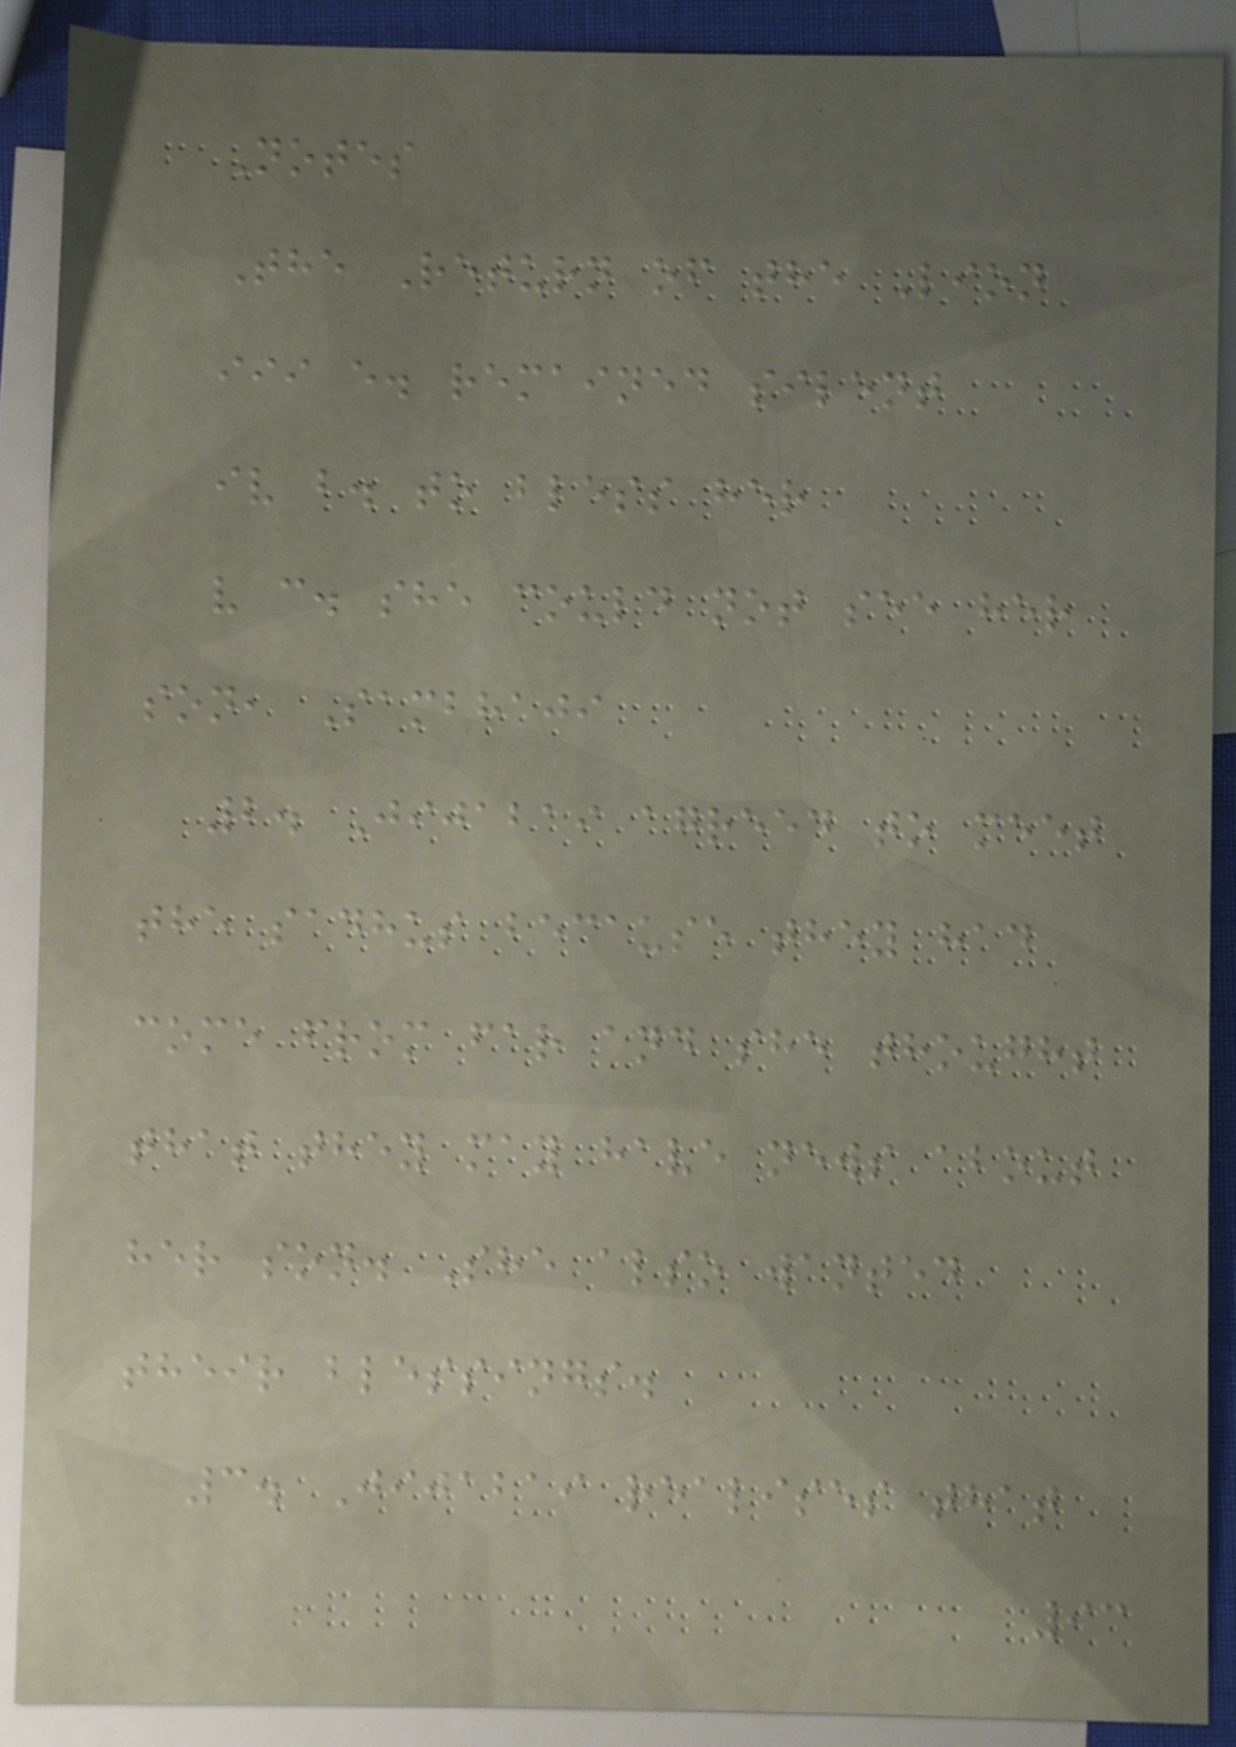Notes
The Return of the Lion
iii e. remained silent
iv b. to bless her
v c. she could not see her
son, Sambhaji
2. Jijabai agreed to meet
the sadhus because they had
come from far and she thought
that they may have news about
her son. She also wanted
their blessings.
3. Jijabai realises that
93
